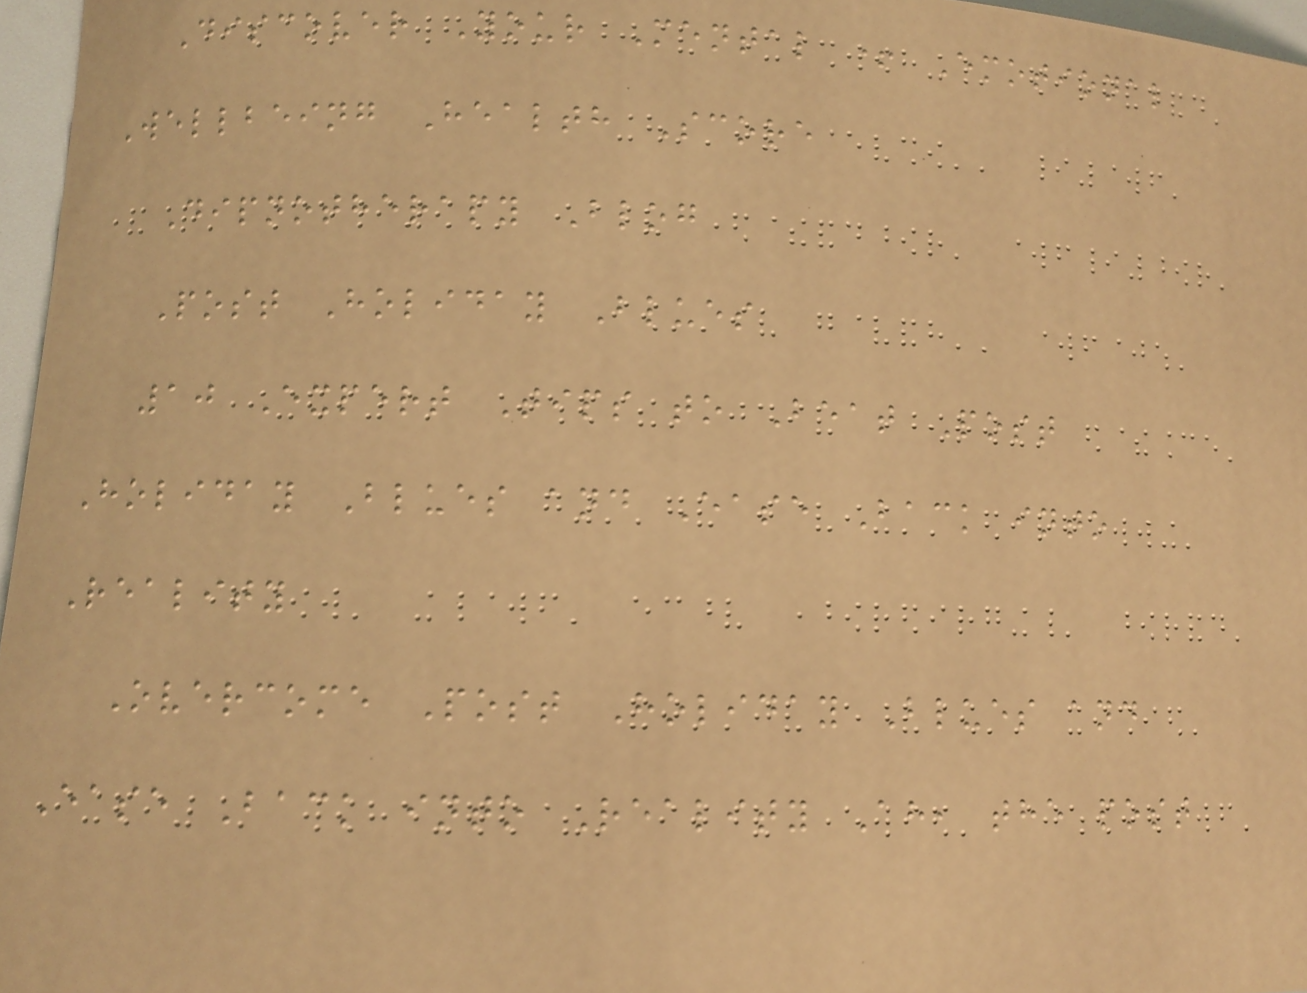Discover Your Mental + Emotional
Wellbeing Health Score
Dipnotherapy Blog
Post Holiday Blues
10 Expert Tips to Beat Post
Holiday Blues and Ease Back into
Reality
Overcome Post Holiday Blues and
Ease Back into Reality Ah, the post
